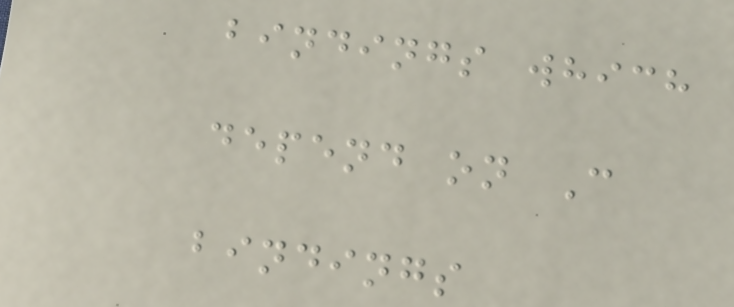bindings which
depend on C
bindings
